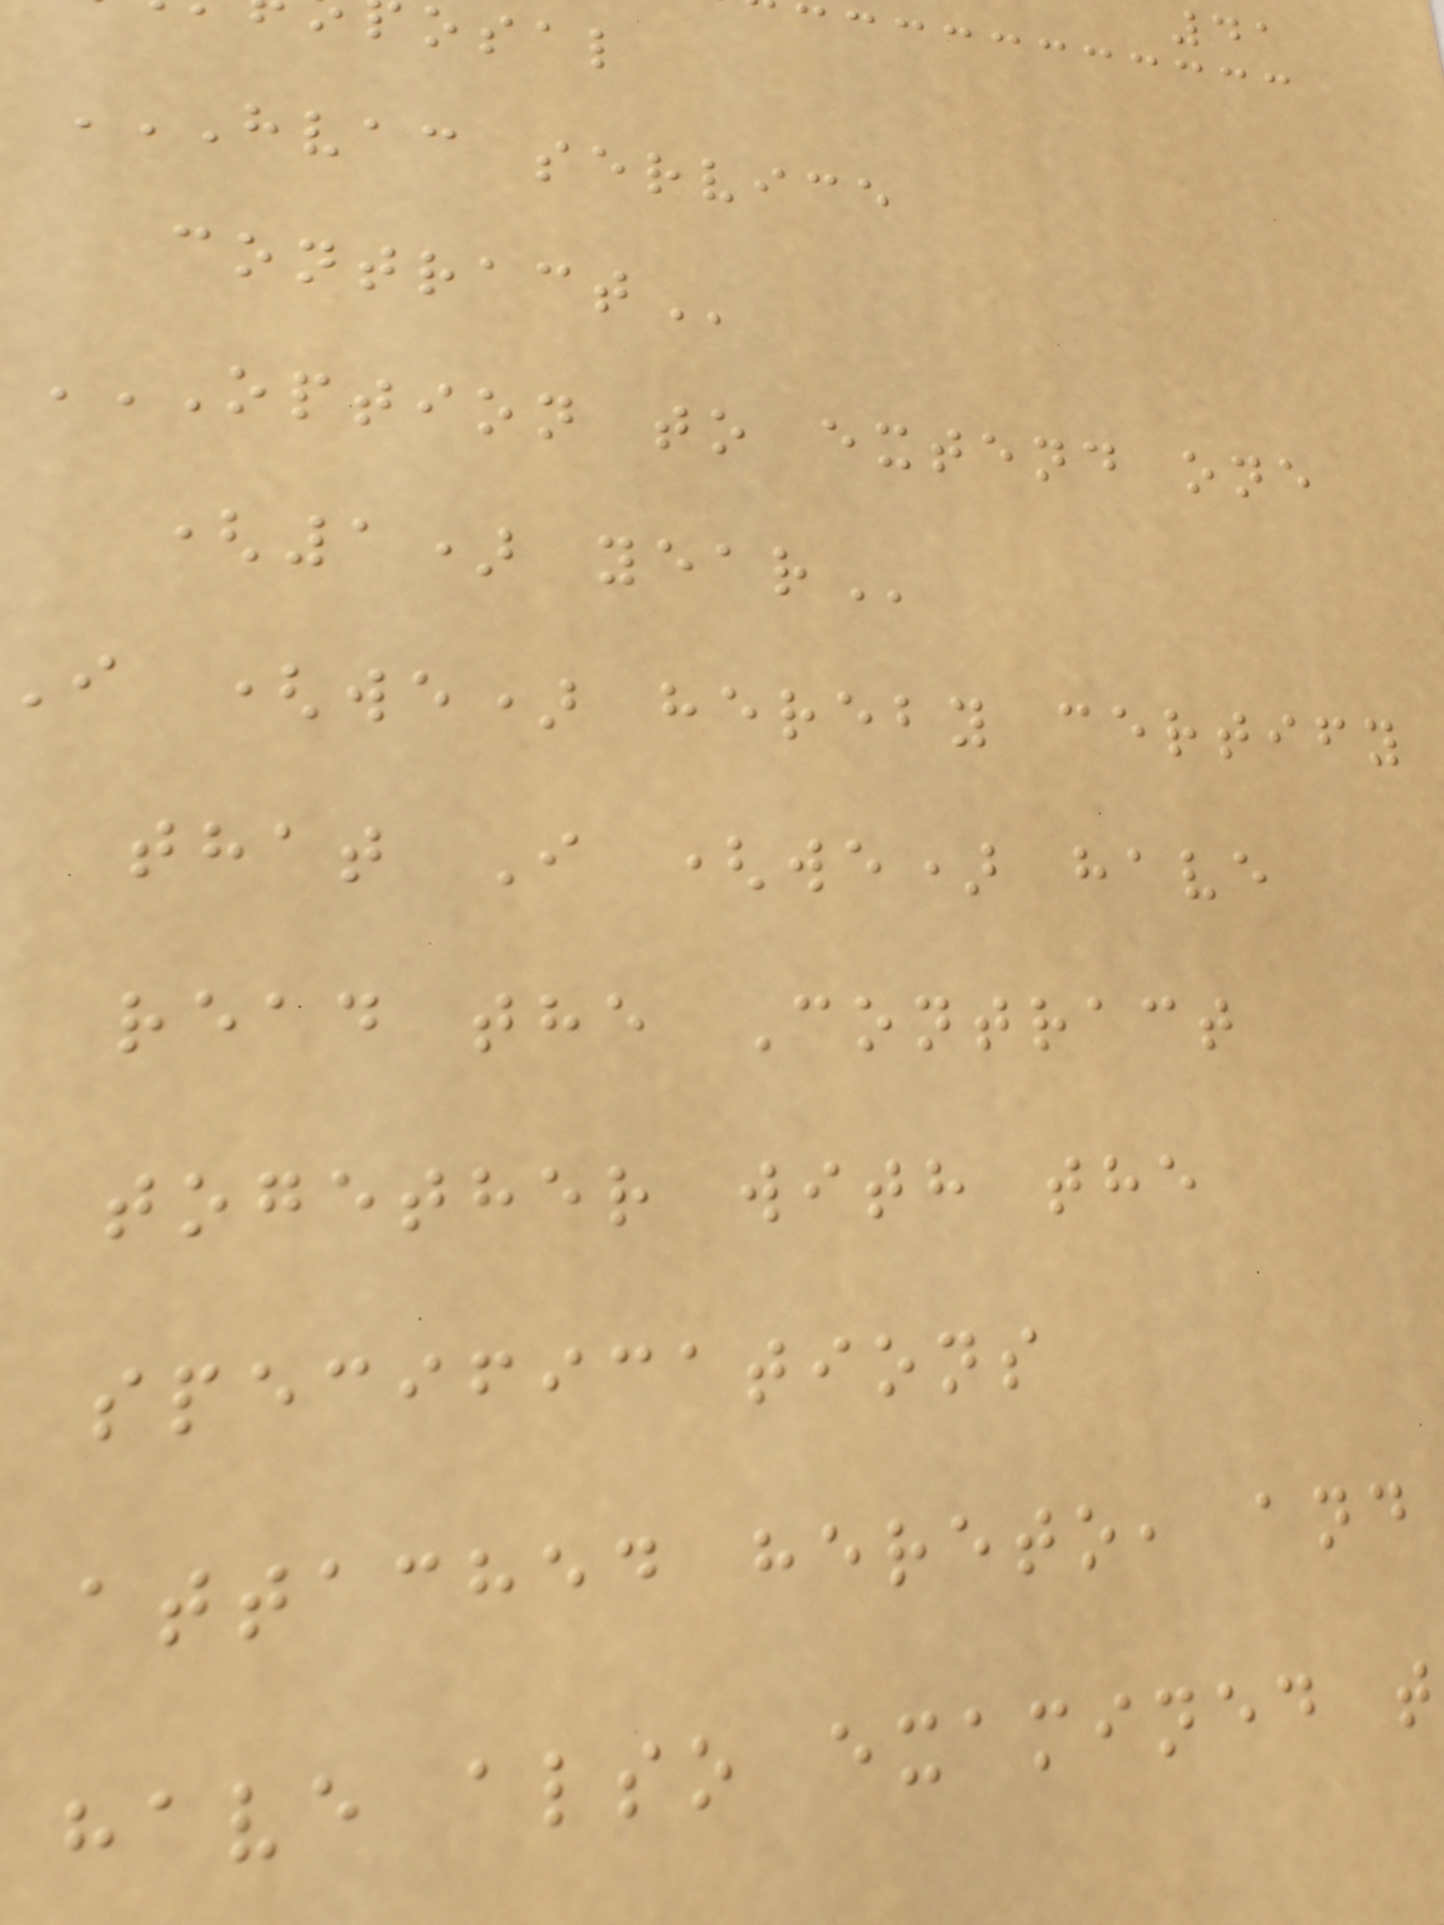41
osal
HVAC SERVICE
OPTION TO EXTEND ONE
(1)
i (we) hereby certify
that I (we) have
read the Contract
together with the
specifications
attached hereto, and
have also examined t
